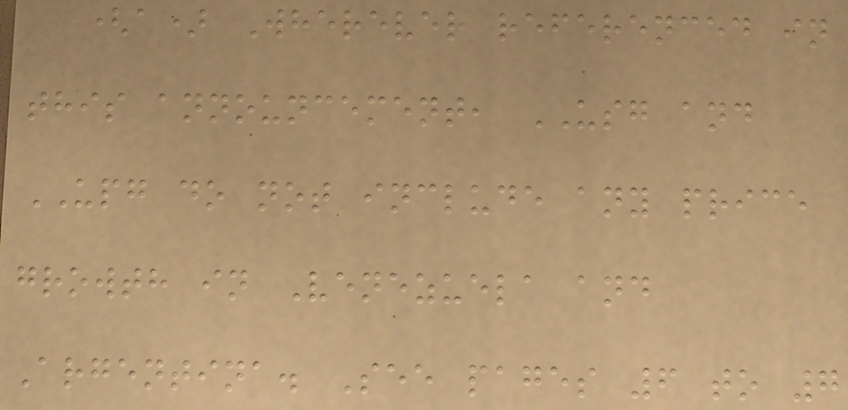(a) Wherever referenced in
this announcement, USG and
UPG do not include any price
growth in Venezuela and
Argentina. See pages 6 to 7
